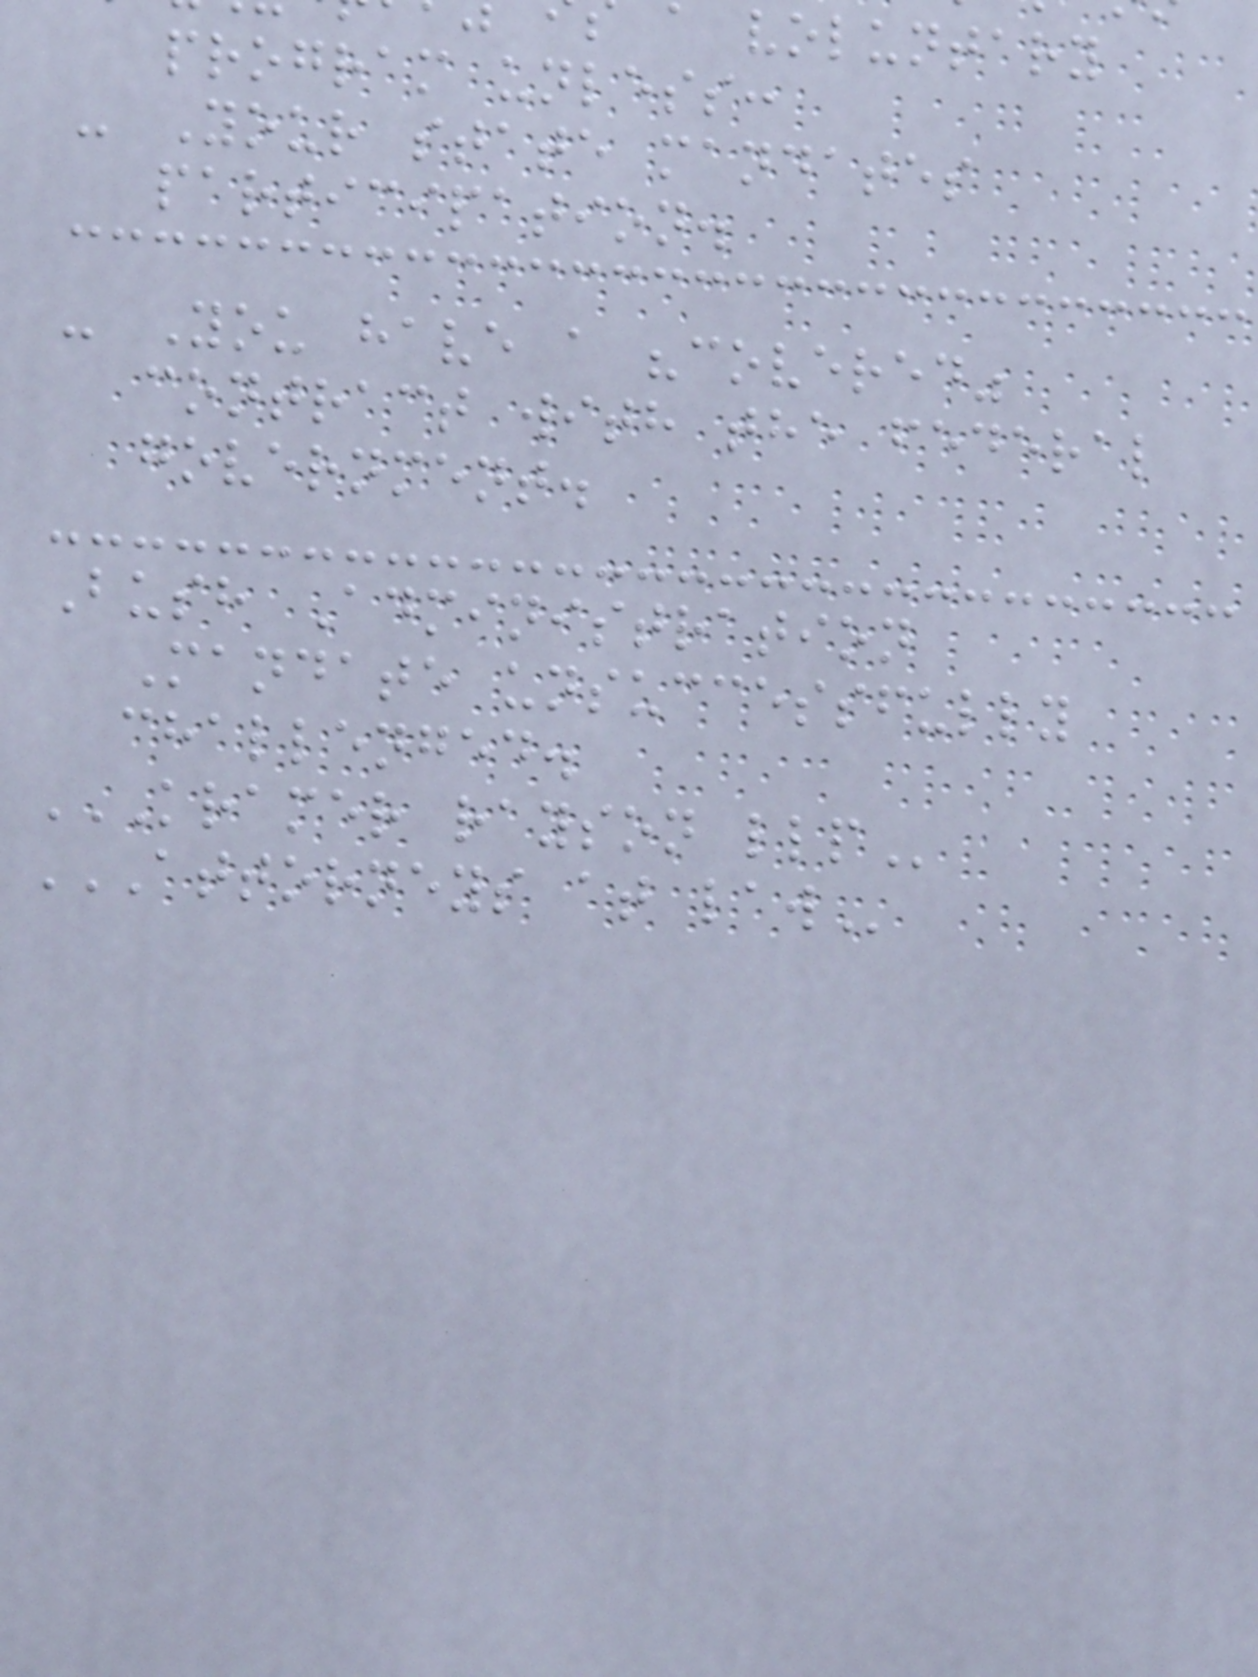a voluntary
program unless:
- Your state mandates
participation.
- You have a "covered"
contract with the federal
government.
Bush Administration
Mandate unsuccessfully
challenged.
KRAMER RAYSON LLP
ATTORNEYS AT LAW
